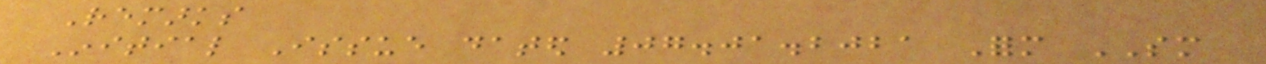Remarks
Initial Issue dated 07.01.2021 Form SM
